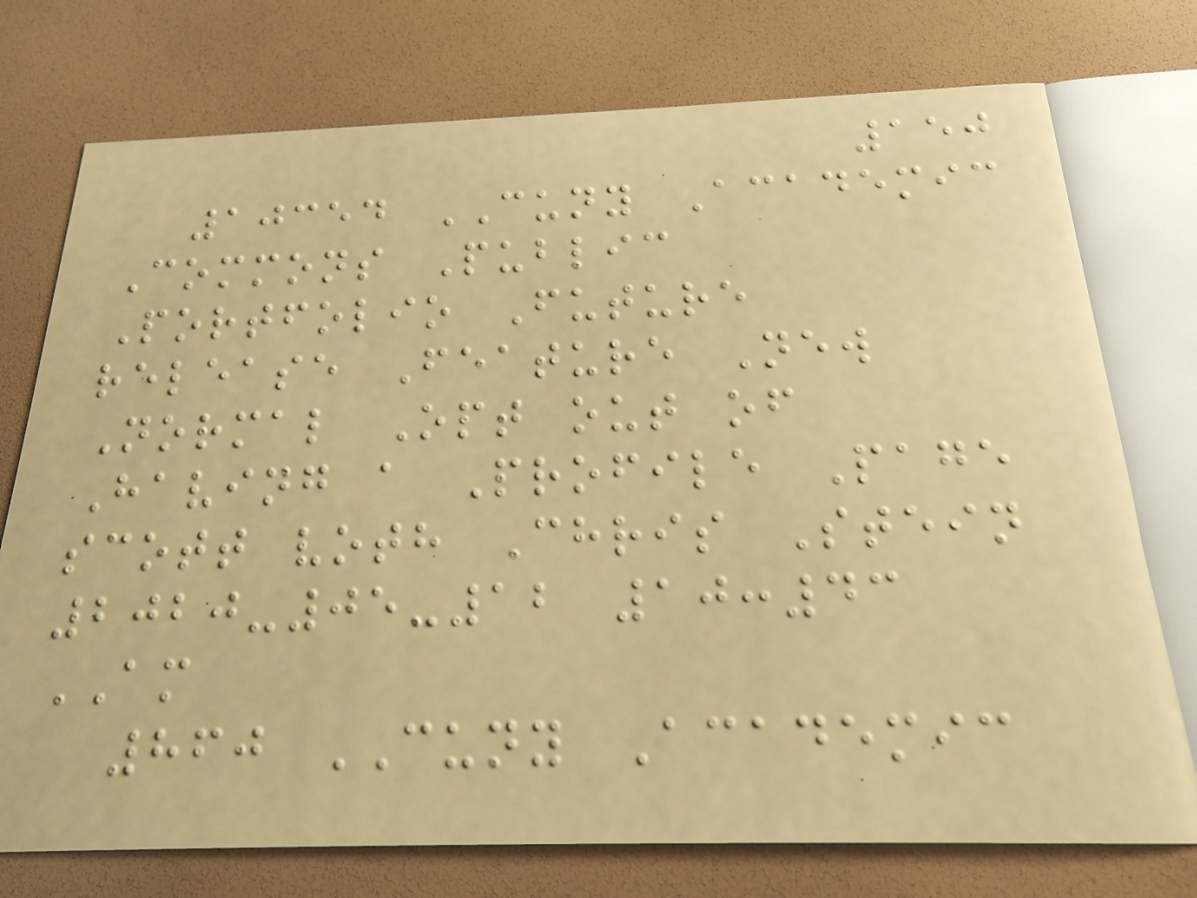150
10354 CUNY Academic
Commons Public
Portfolio Future
release Feature New
Normal Opt out of
Having a Profile Page
scott voth Chris Stein
2020-05-12 10:43
AM
860 CUNY Academic
